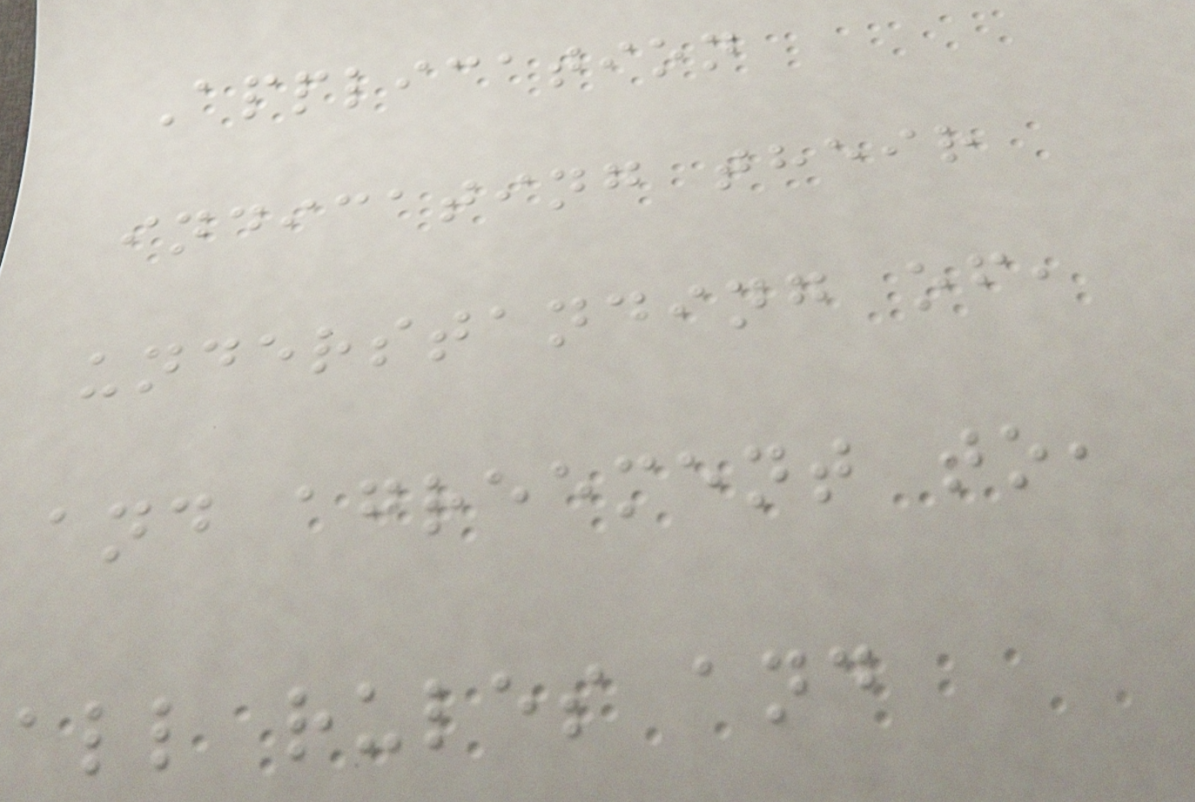Application
indicating their
understanding of,
and agreement to,
all rules and
